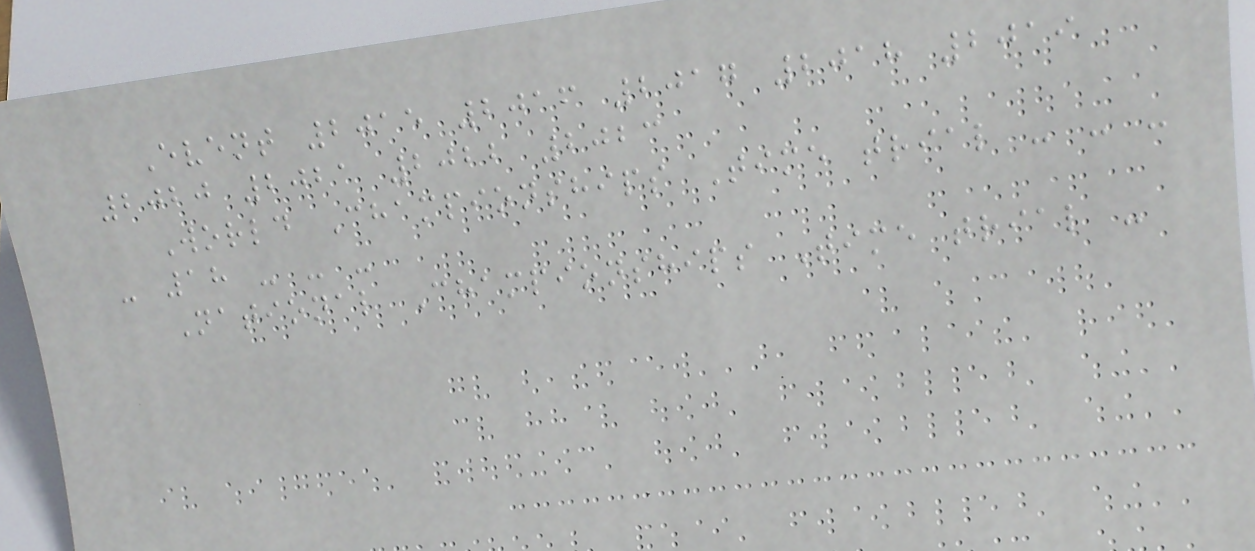Event 2015 2016 2017 2018 2019
2020 2021 2022 2023
World Championships Time trial - - -
- 18 - - -
National Championships Time trial -
